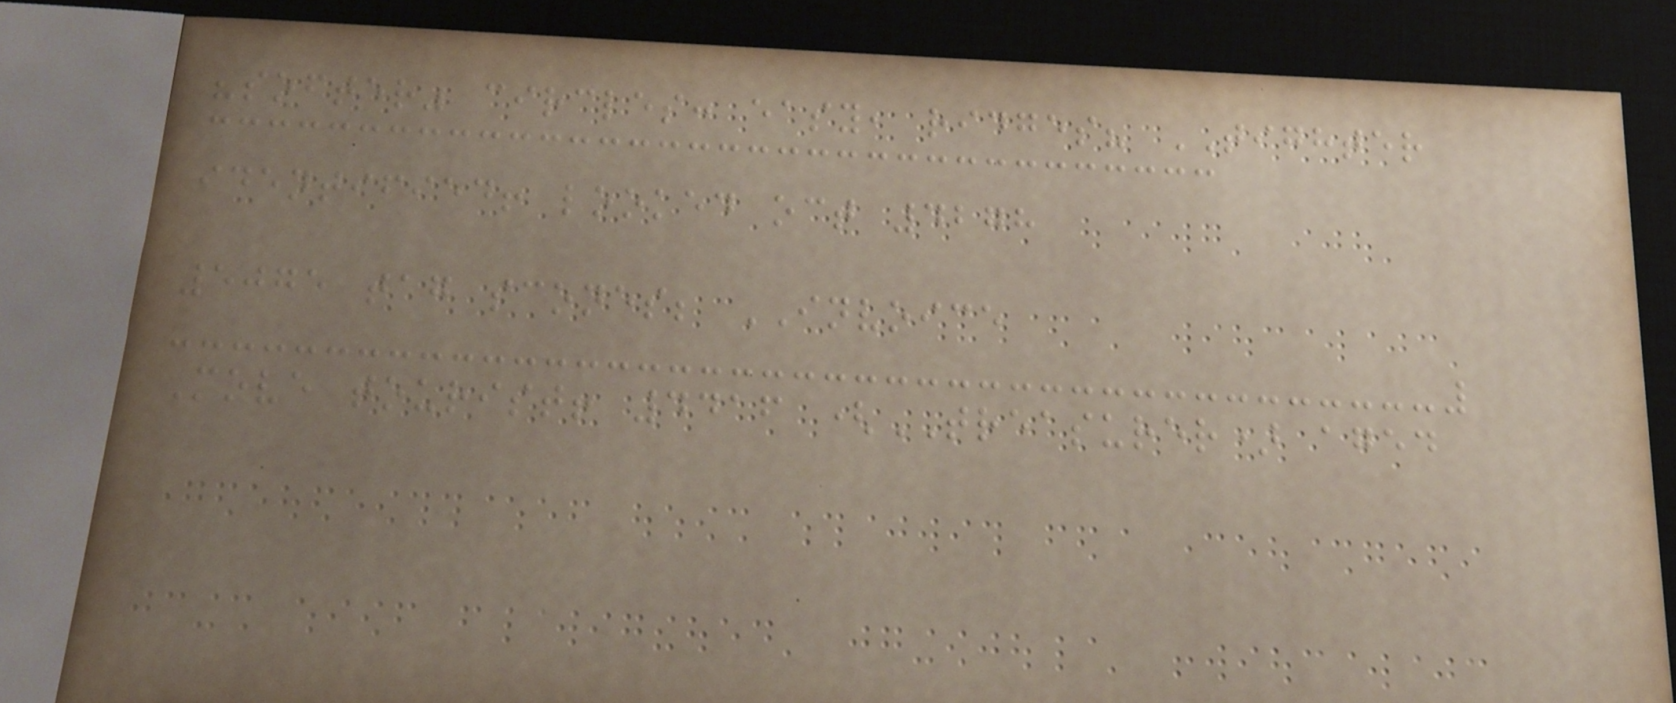"softer" circles: easy, ridges? TIGHTER
identified! looked oct 4278
5075 tag scones; INVOICE
Move tourist! 4416 (TREASURER) aged
